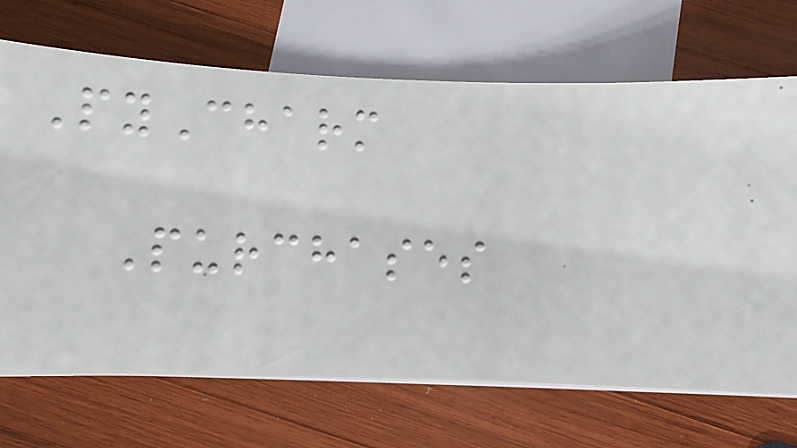PyCharm
Purchases
